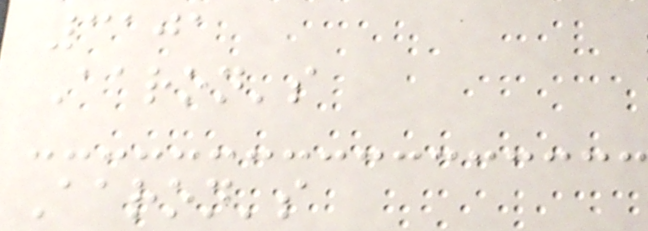3101
Aaron's
Aaron's
